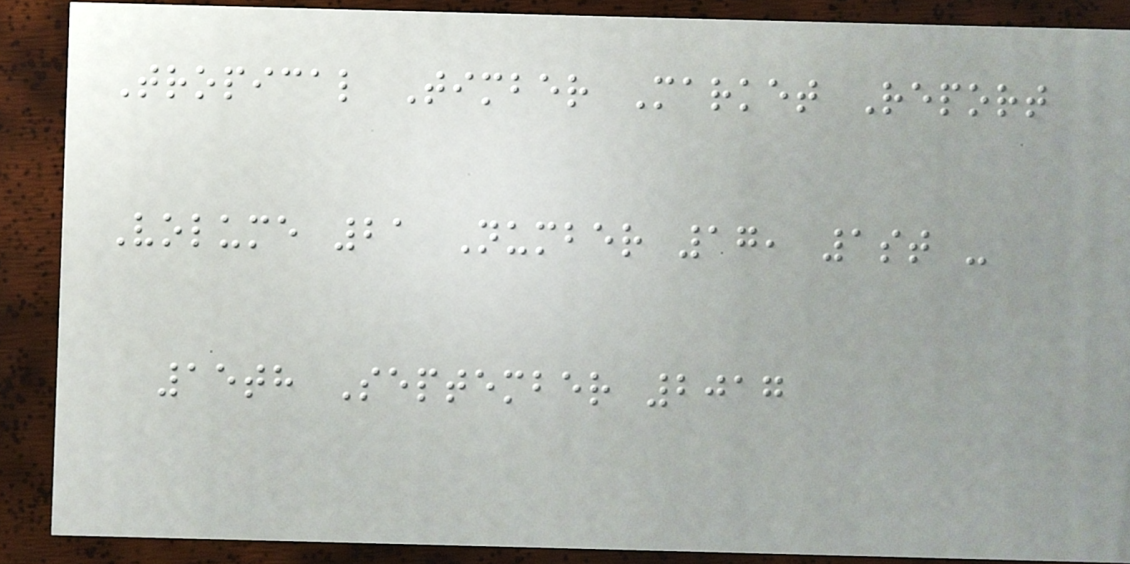Tropical Timber Market Report
Volume 21 Number 17, 1st -
15th September 2017
